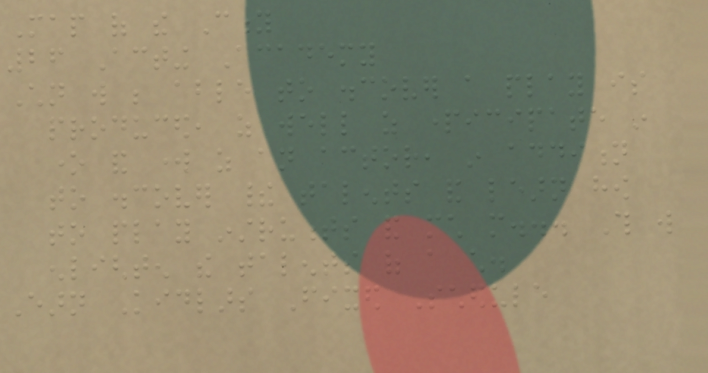Map of the City
26 Acting Academy
Children will be able to discover a play is
produced, as well as participate in
one and work as an actor, in addition
to discover their talents and learn how
to play instruments and much more... This will
enlighten the talents of a child.
Earn Kidlars Fixed Schedule
